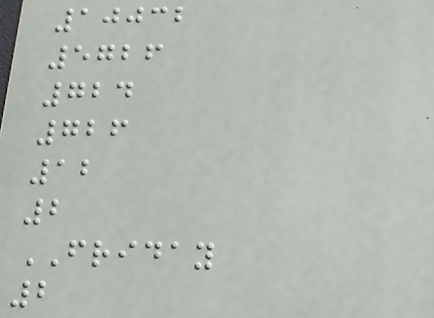10032
5726
724
726
12
2
FRIDAY
2
